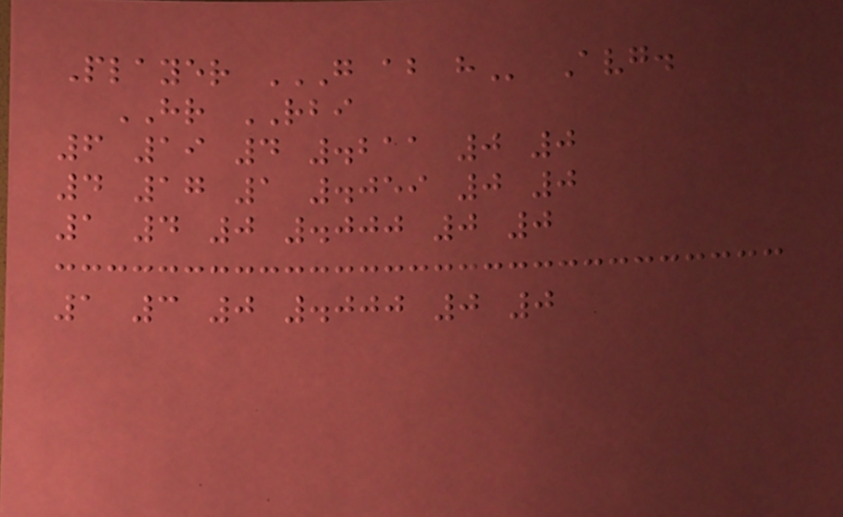Player G AB H Avg.
HR RBI
6 19 4 .211 0 0
4 17 1 .059 0 0
1 4 0 .000 0 0
1 3 0 .000 0 0
